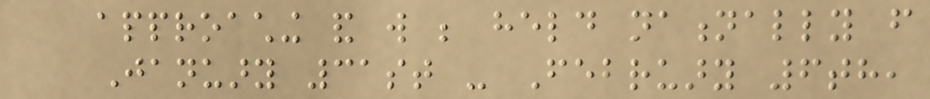approaching and will be held nationally from
January 31st - February 6th,
